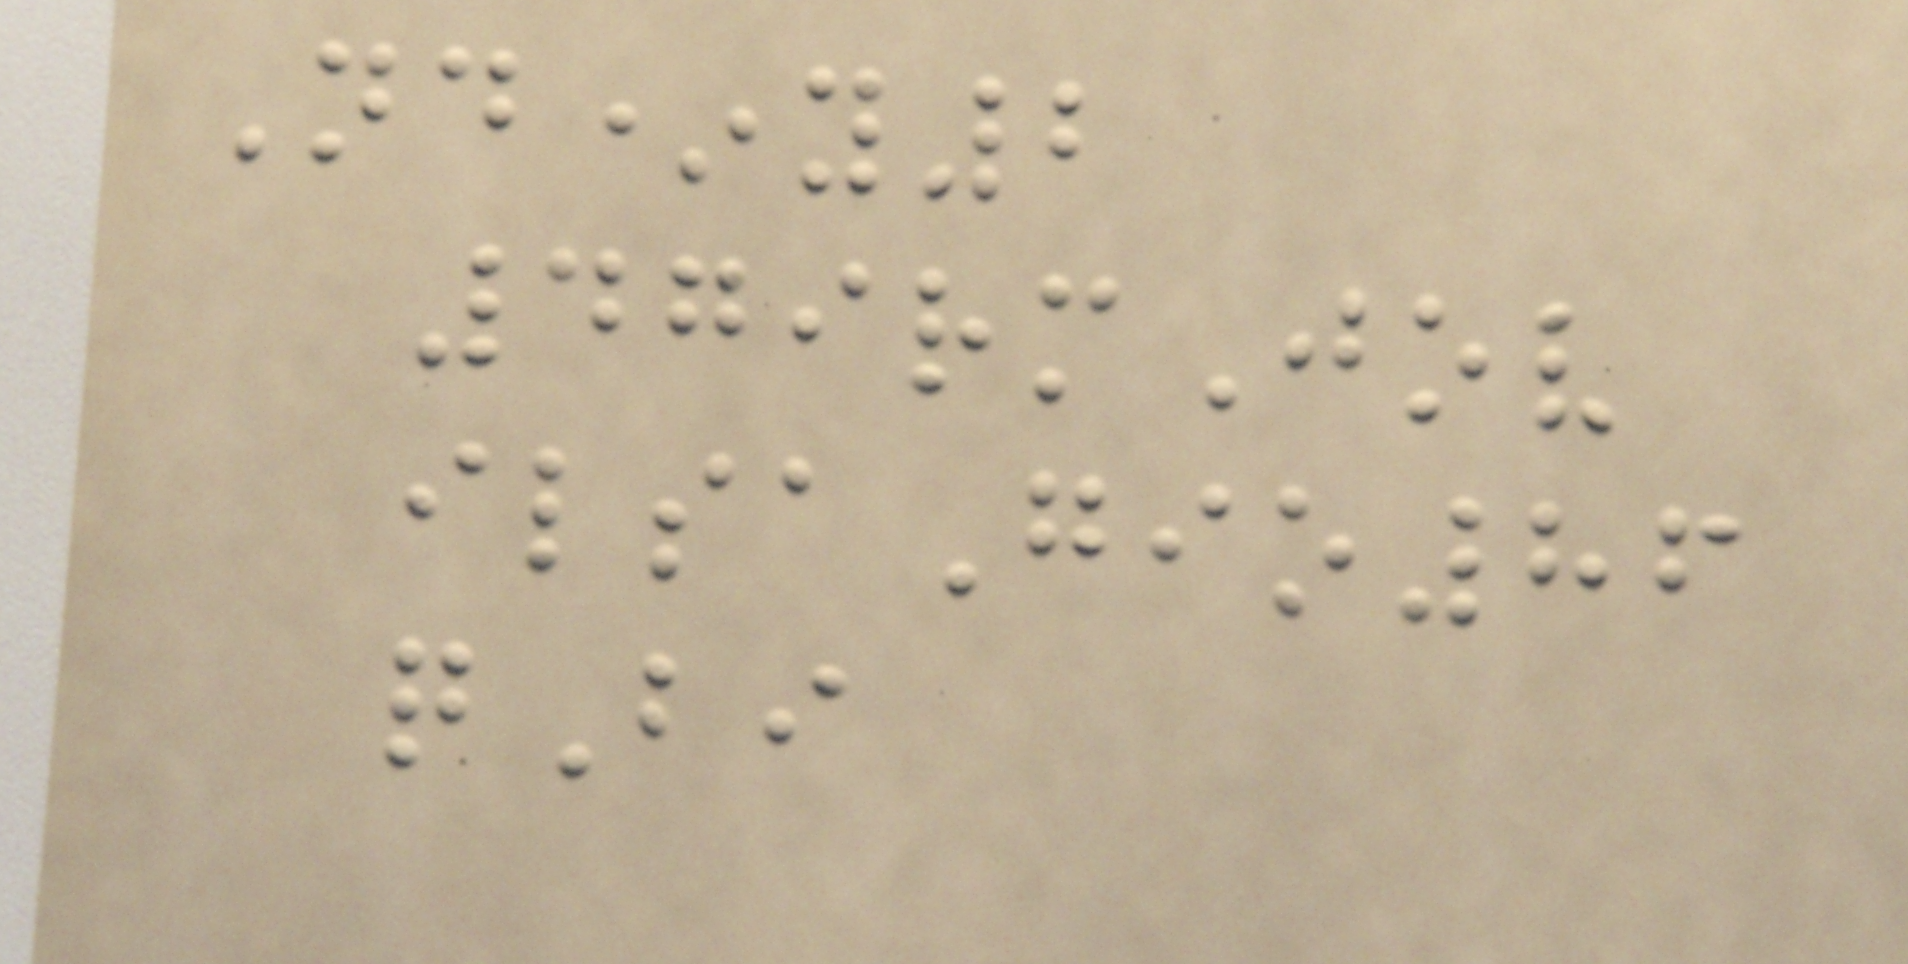Nd*y2
479rmJov
ilsaGio86
qBi
